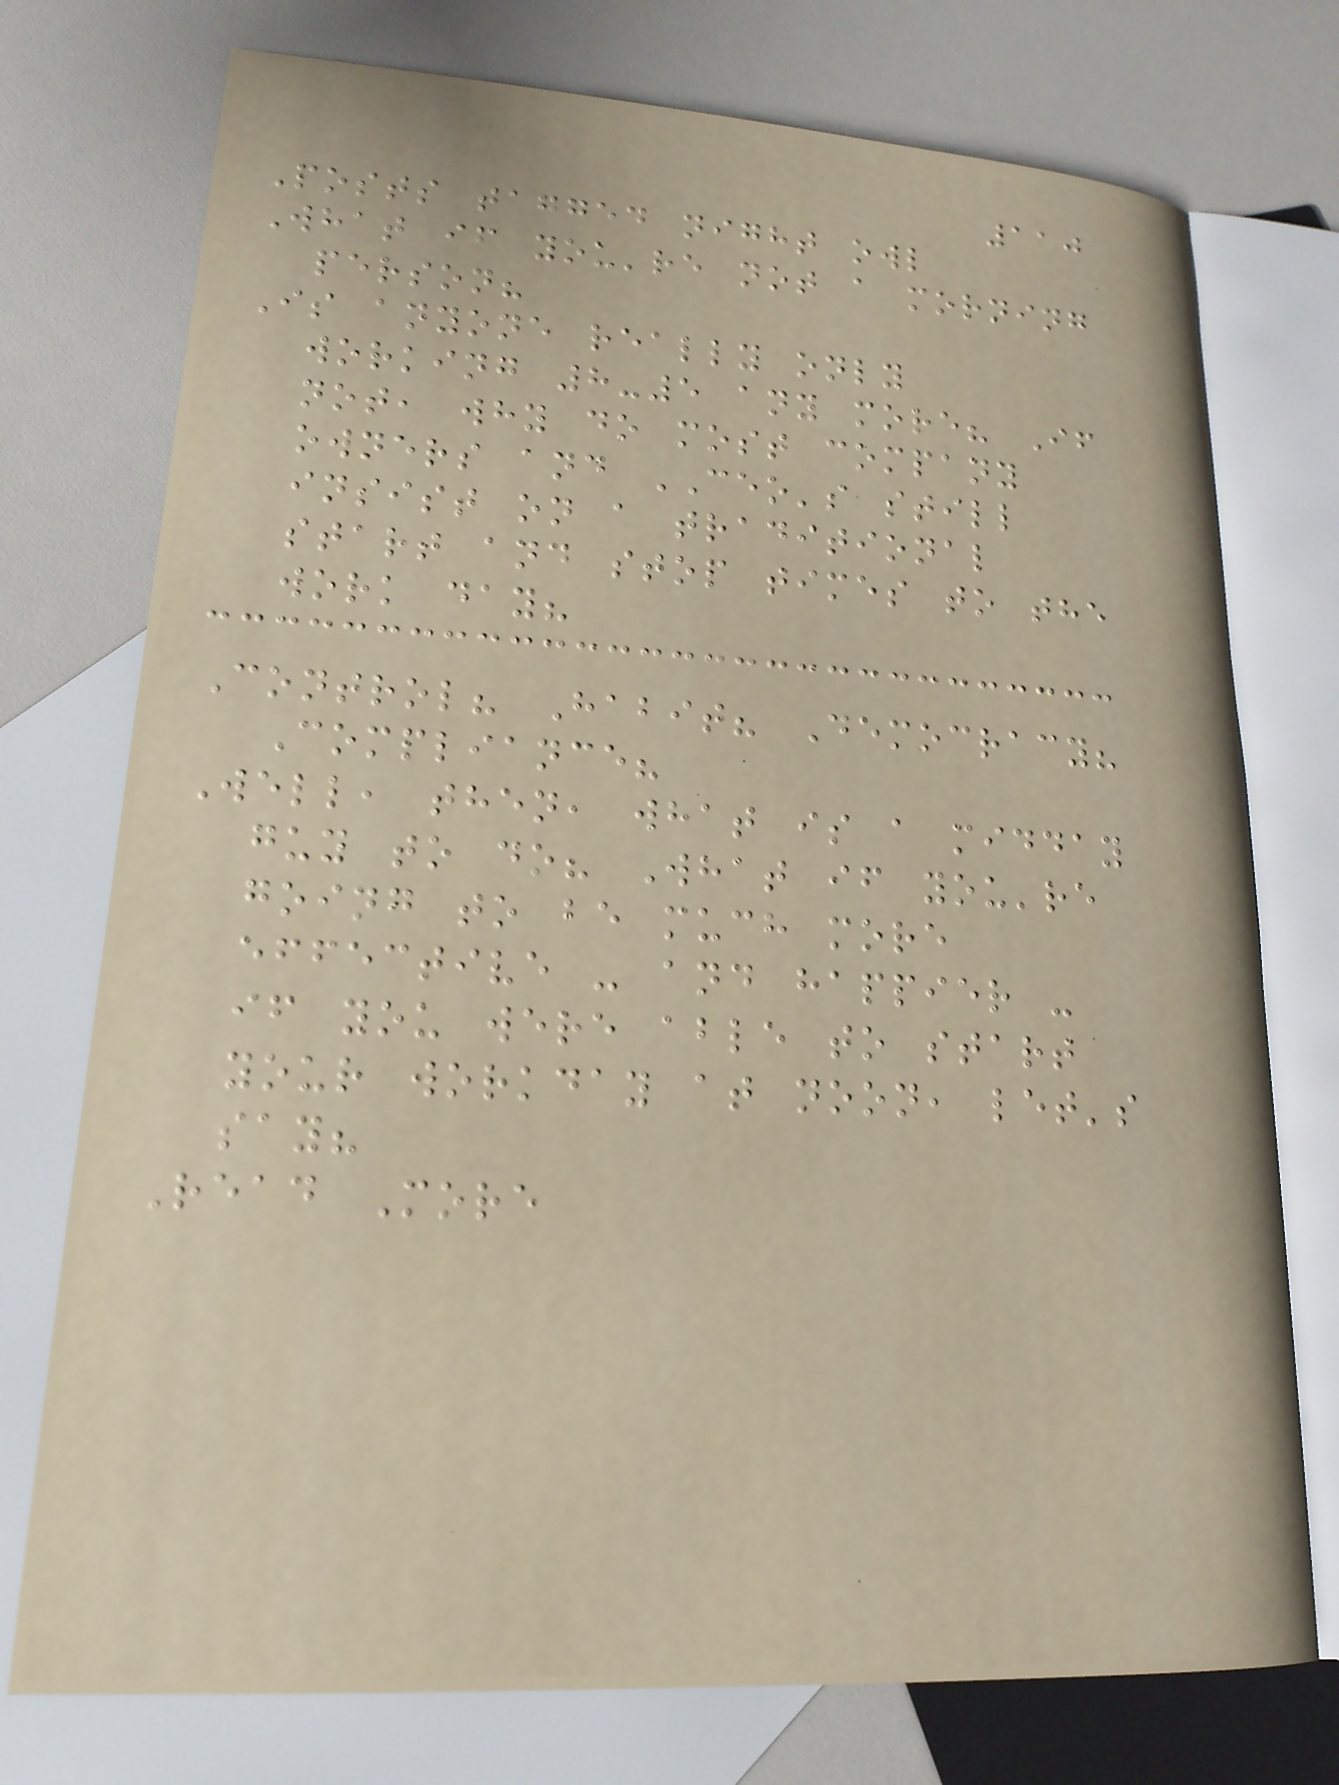110
Posts tagged night owl
What if you're not a morning
person?
Is anyone really only
working 8-5 any more? If
not, why do most company
owners and CEO's still
insist on a traditional
start and stop times to the
work day?
Control? Habit? Democracy?
Compliance?
Well, then, what is a midday
guy to do? What if you're
going to be much more
effective - and happier -
if you were able to start
your workday at noon, let's
say?
Read More
